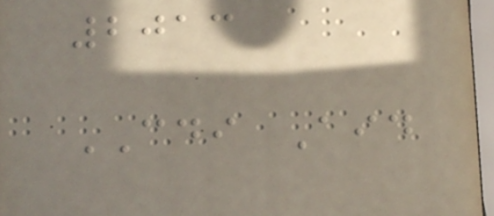2013
CDI Aid
